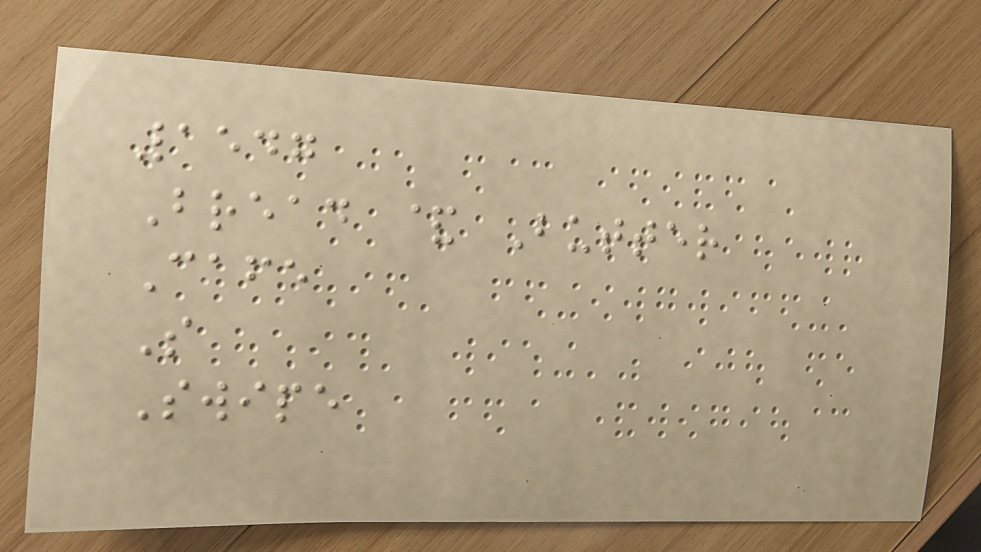1547
Bread & Butter
Cafe
S
Swipe
